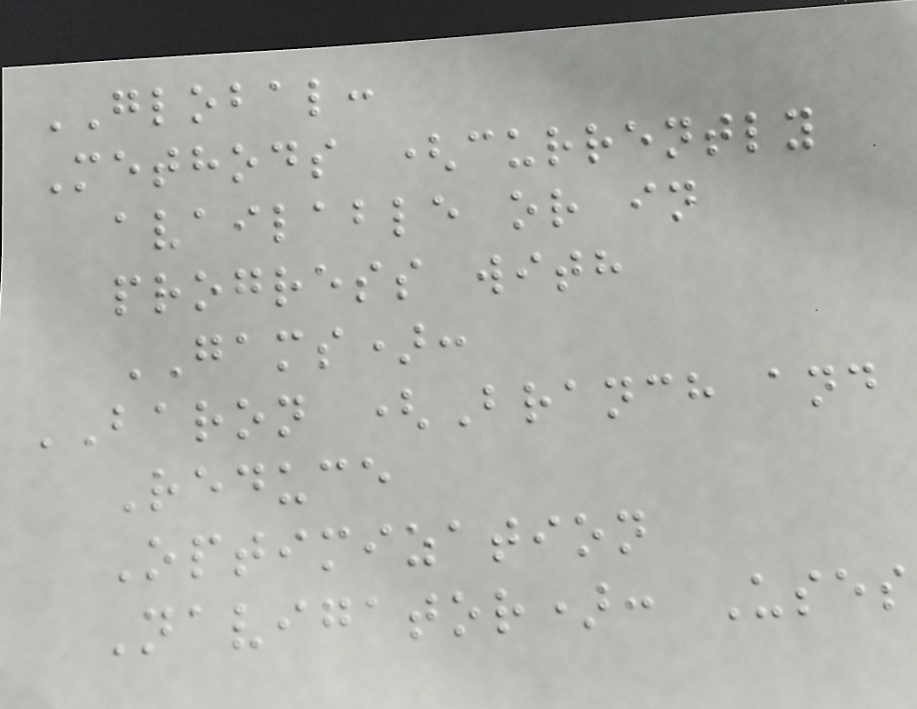GLOBAL:
Methods (currently
available or in
progress with
GAMS):
BARON (Branch and
Reduce
Optimization
Navigator): Uses
